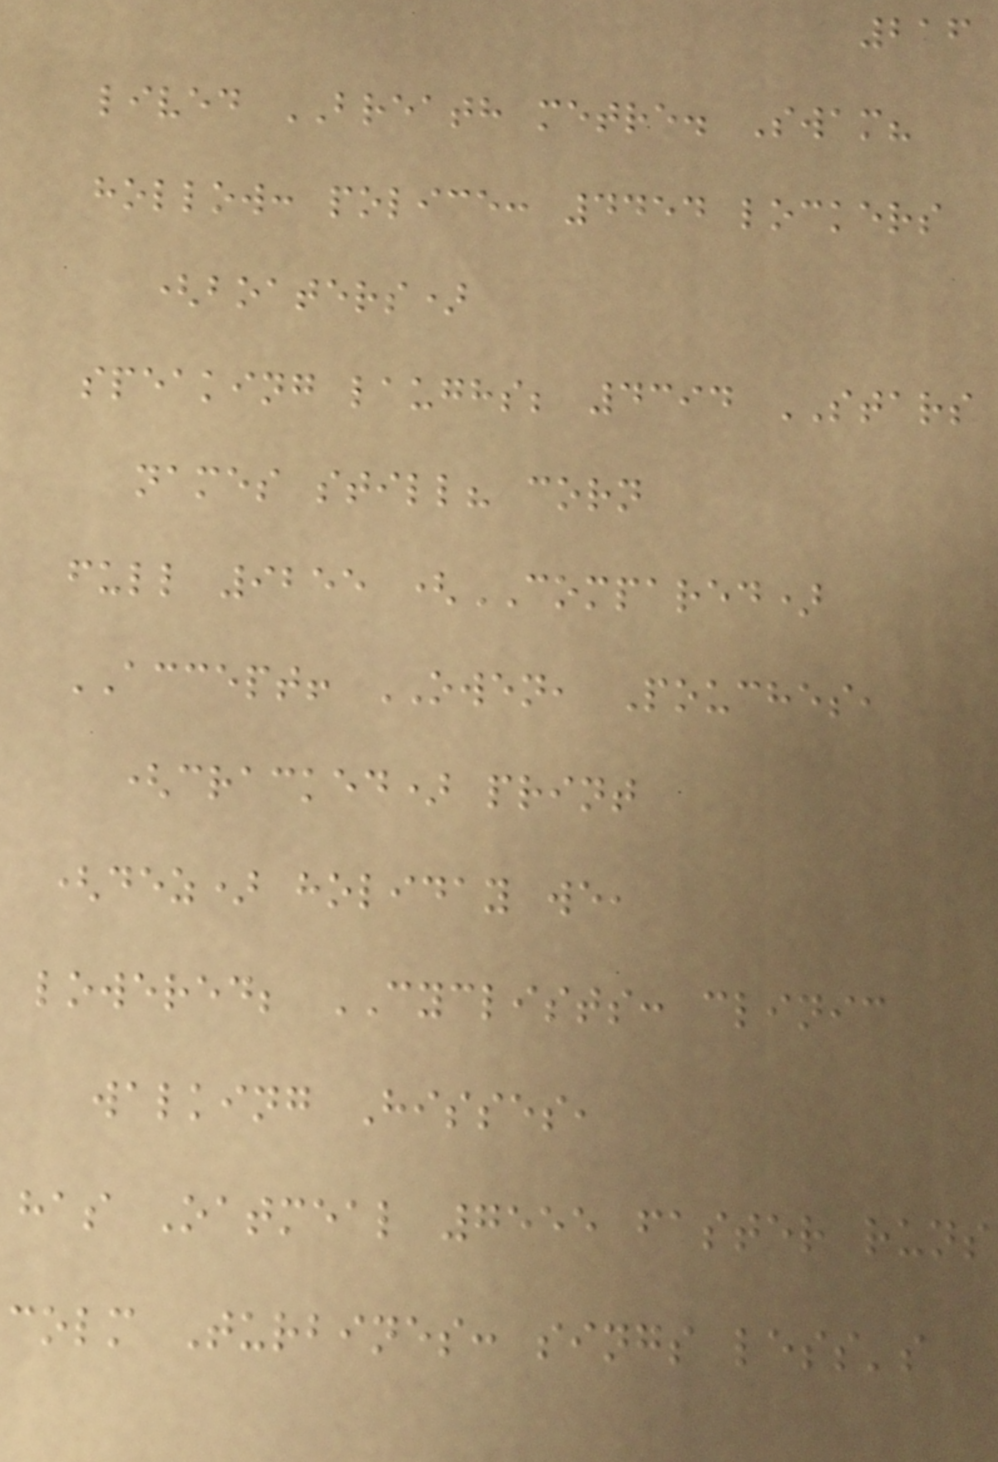216
lived BREATH metre. Swam?
hollow: police: 4454 lockers
(boaters)
speaking laughs; 4394 STARS
names still? corn
full 9255 (COMPARED)
ACCEPT! OWEN, Pouches,
(cracked) print
(dez) holiday we,
lowered; CYCLISTS: clinic
walking Hisses,
has Oatmeal 7555 faster runs
colm Turbines: sings less's
